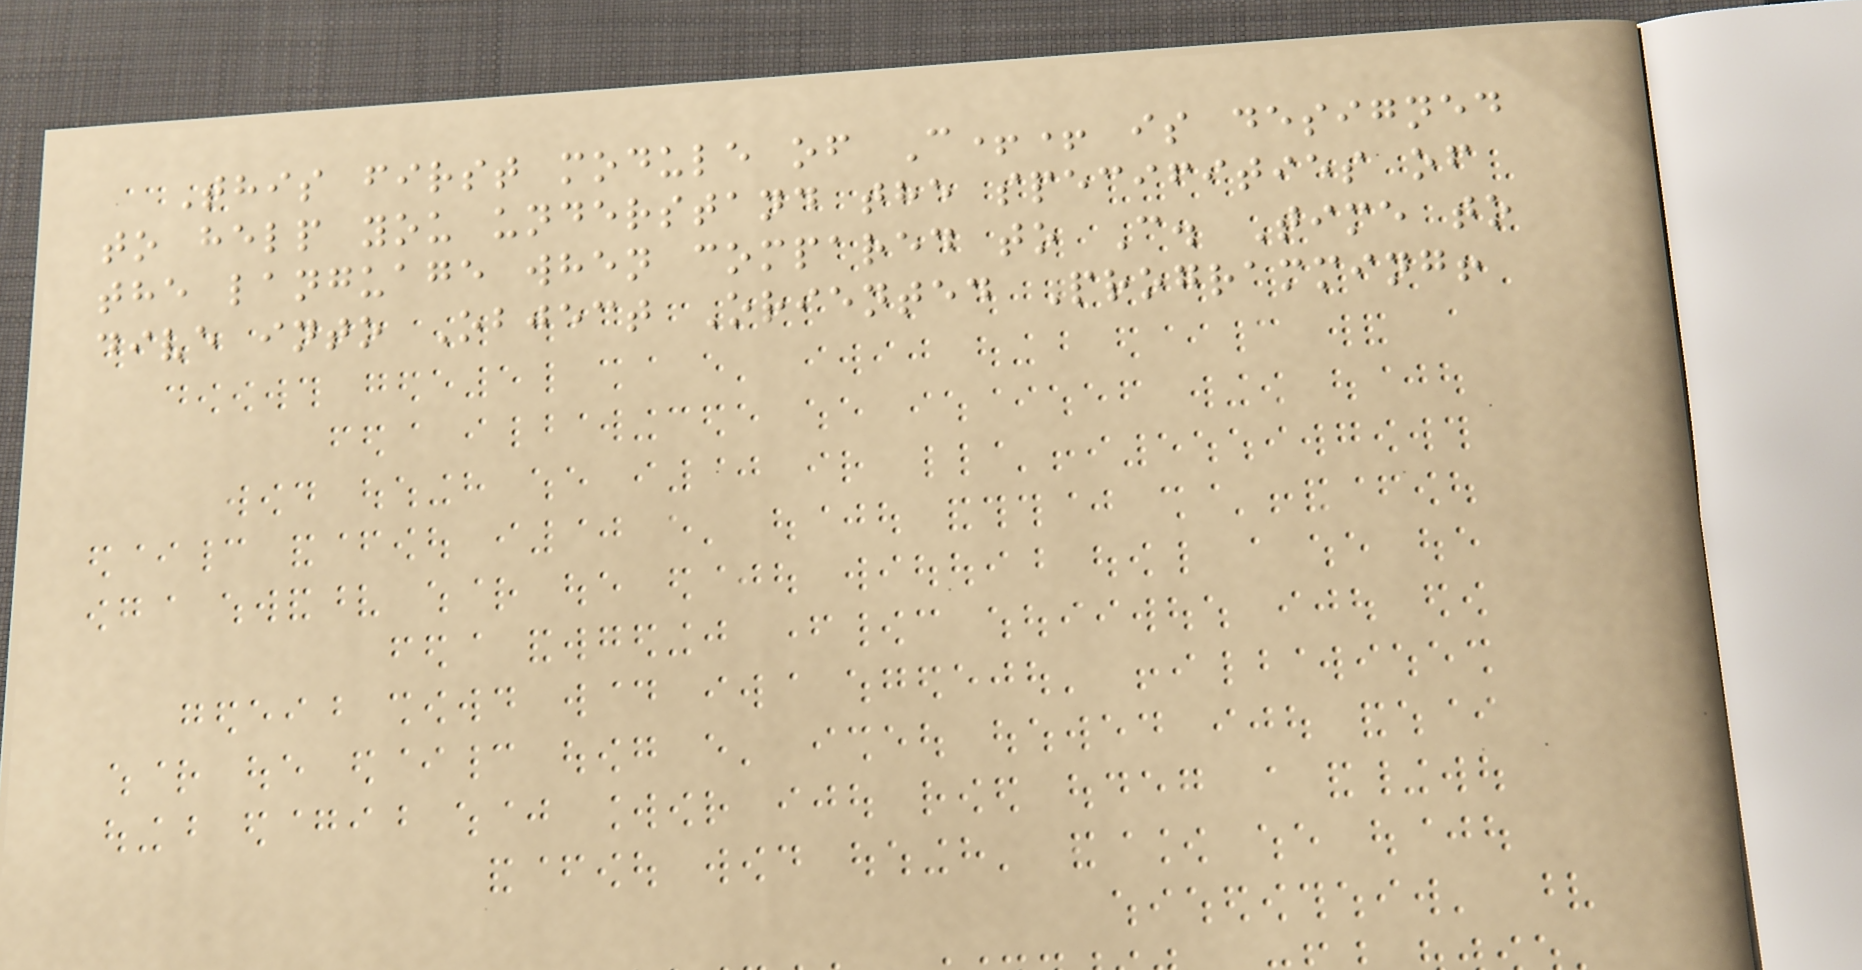This first module of C++ is designed
to help you understand the specifities of
the language when compared to C. Time to
dive into Object Oriented Programming!
